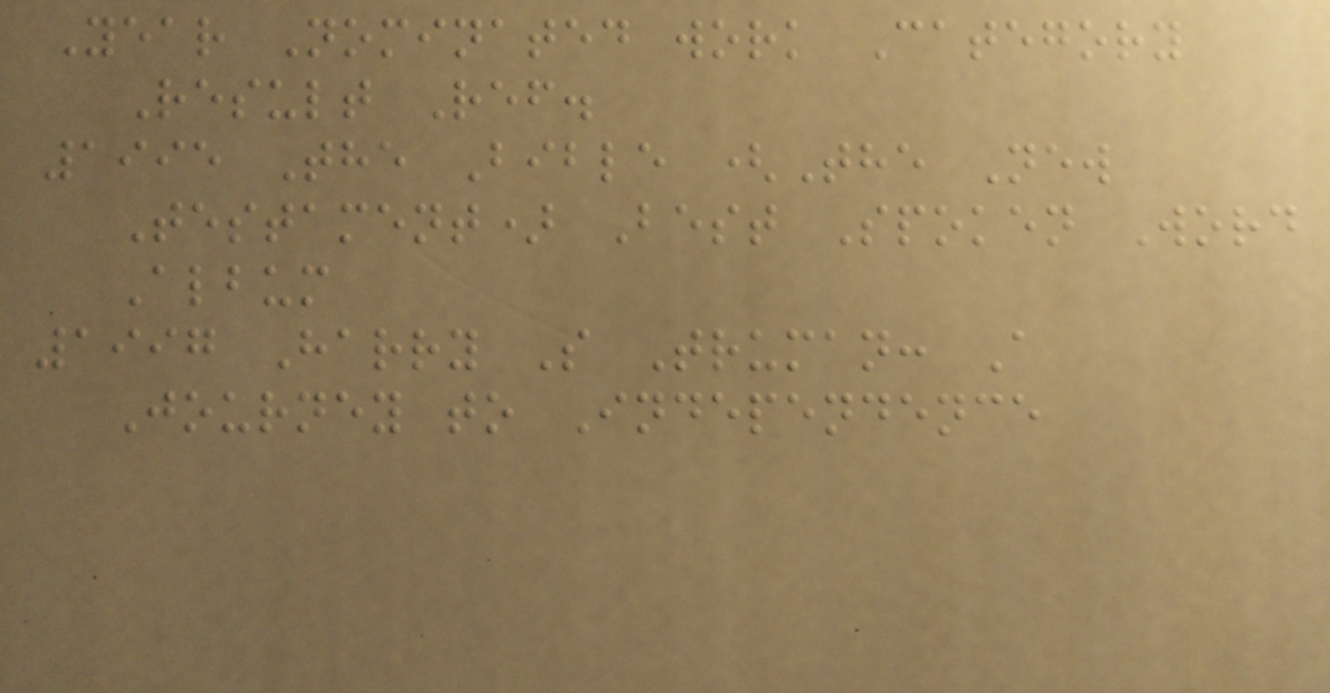Year Nominated work Category
Result Ref.
1995 The Bible (The New
Testament) Best Spoken Word
Album
1997 Harry S Truman: A
Journey to Independence
